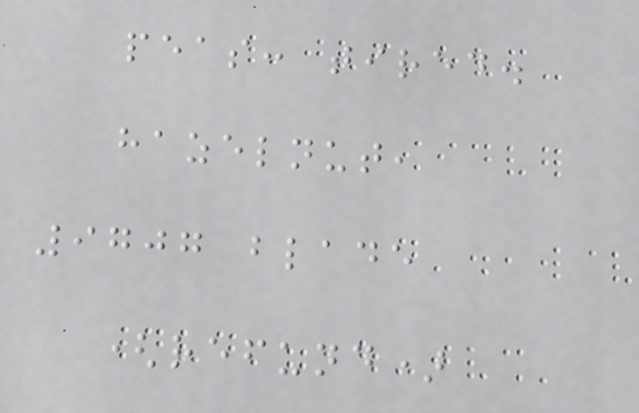peas: tired.
hazelnut,
9707 blade
(refund)
